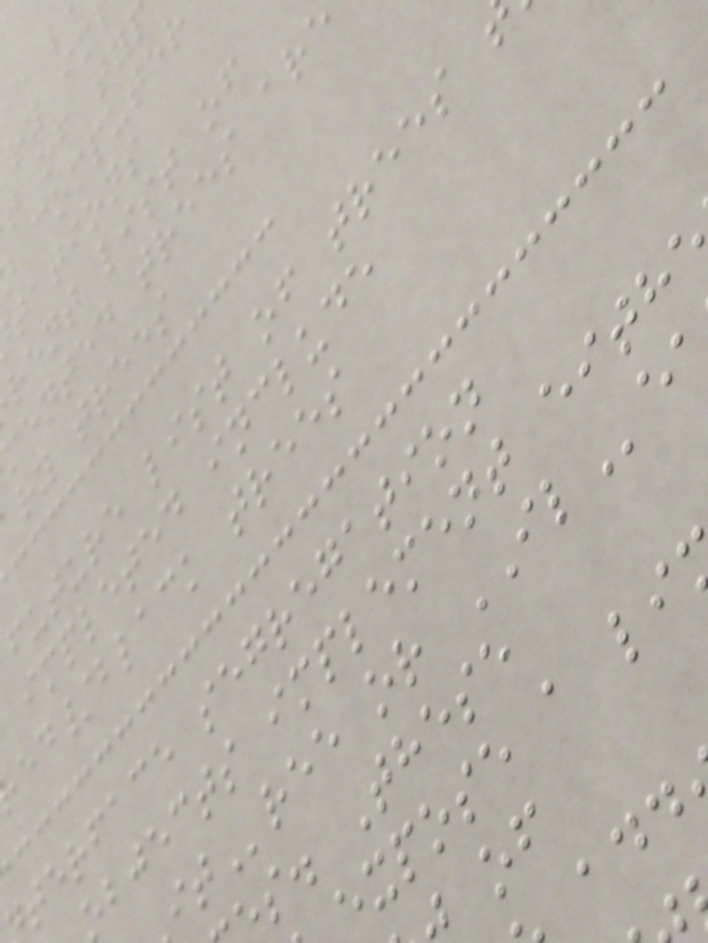computer
tations
rent list of
ented trees are
ry trees
future list of trees
impleted include
ed/black trees
terface segregation
objects implement eith
ree or ILe
s. These
expose a li
